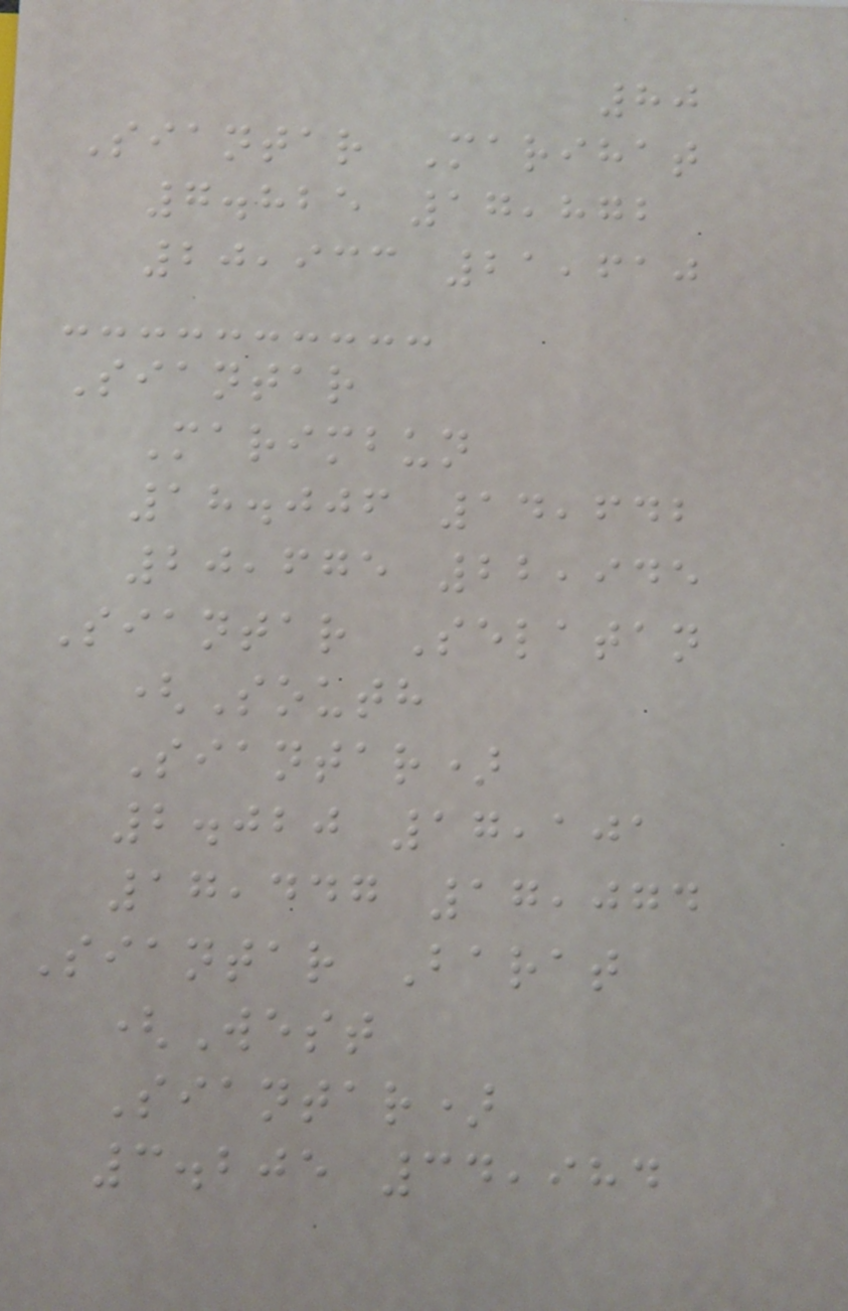80
Siantar Marihat
7.825 17,872
20,933 21,610
Siantar
Marimbun
18.006 14,642
20,675 22,945
Siantar Selatan
(South
Siantar)
2.020 17,101
17,447 17,074
Siantar Barat
(West
Siantar)
3.205 34,984
